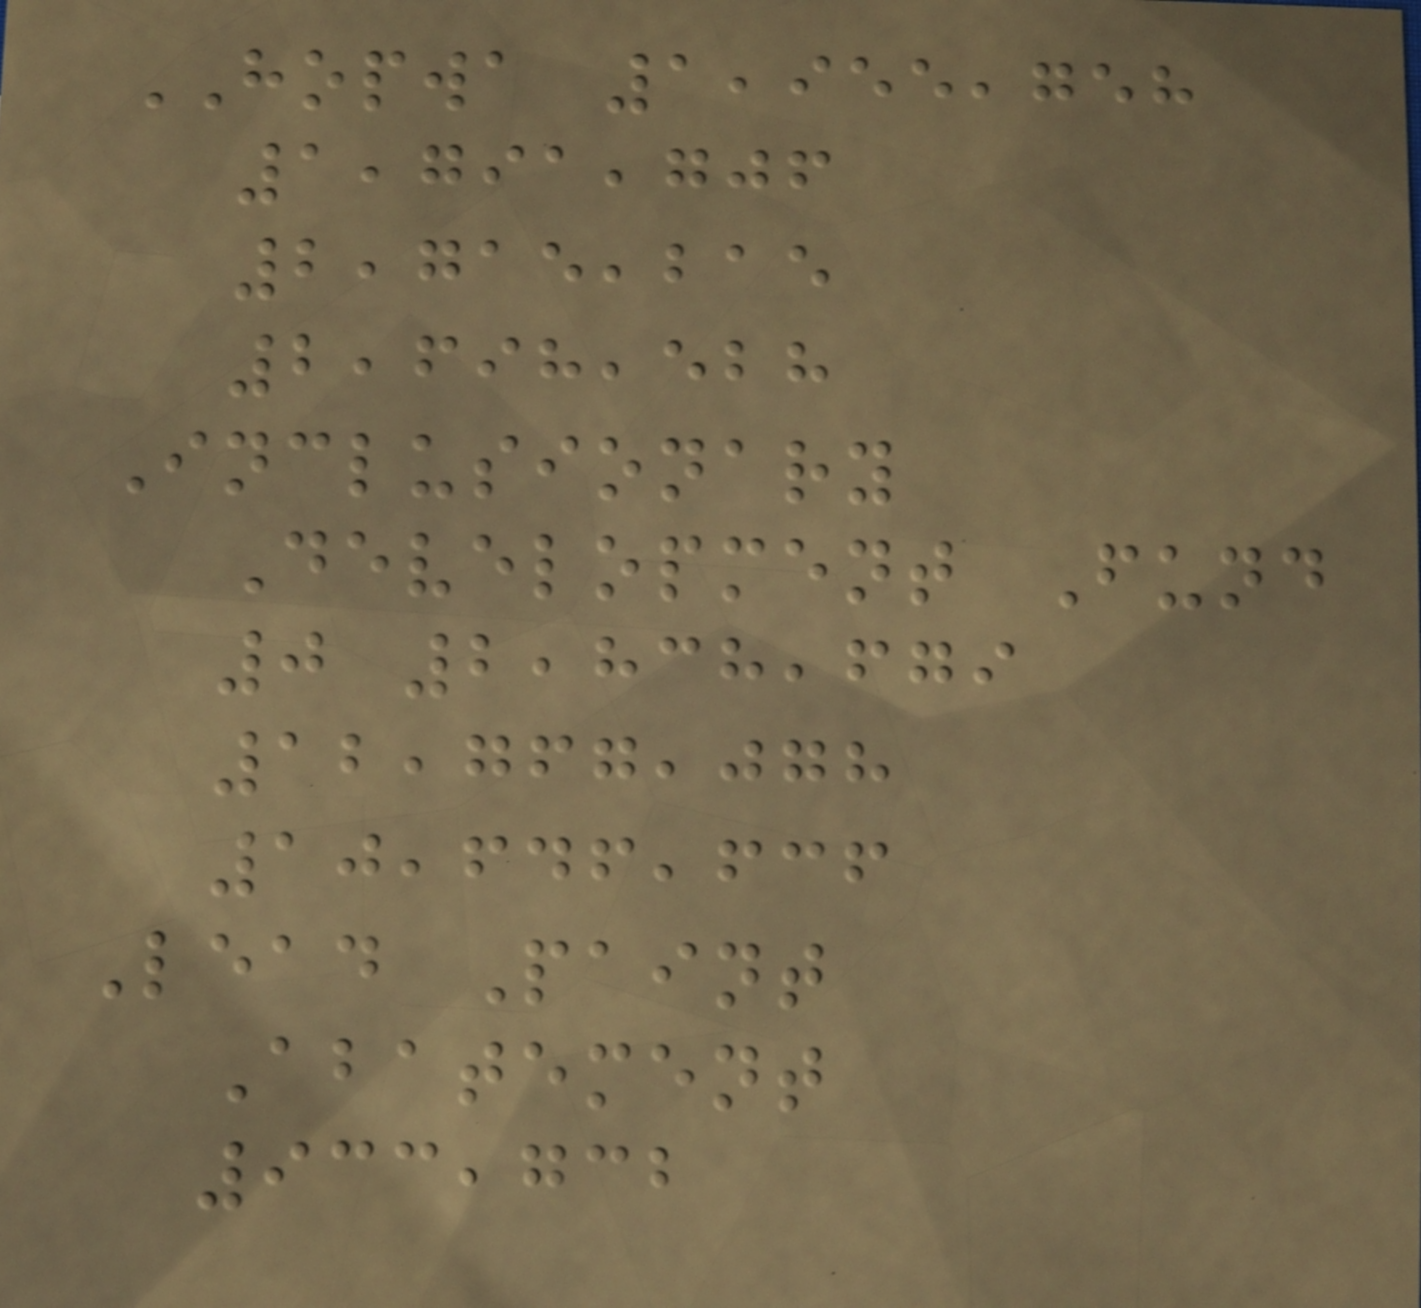HOPWA 1,955,758
1,791,706
2,715,215
2,698,528
Inclusionary
Development Fund
0 2,838,679
12,767,078
10,646,636
Lead Paint
Abatement
933,732
